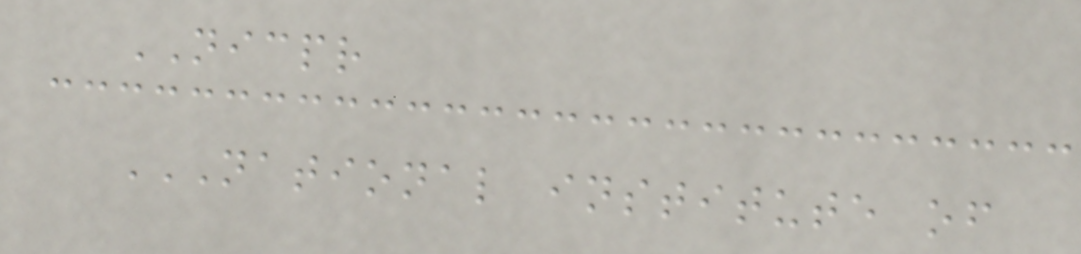NICPR
NATIONAL INSTITUTE OF
